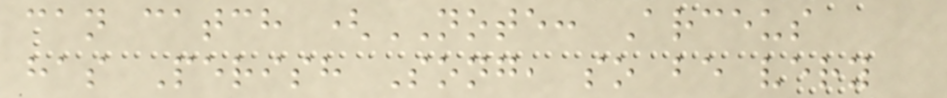can catch (NOTE: Arceus
has Perish Song, so be very
